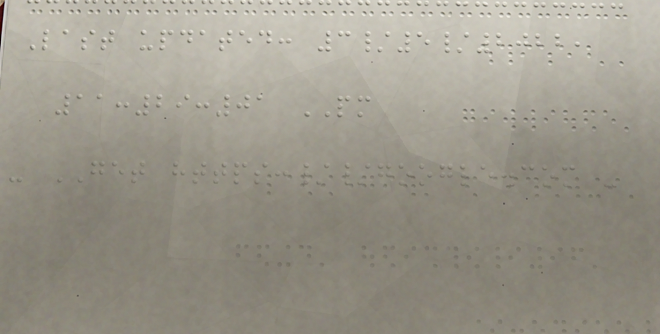Last updated: 3/5/2022,
11:29:01 PM
- GET https://google.com -
